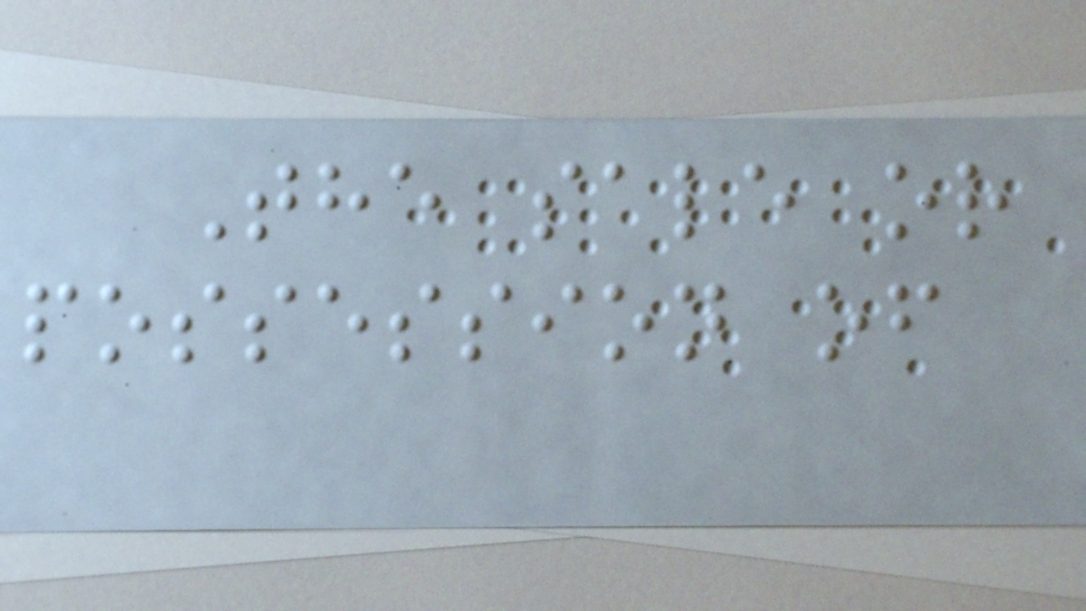The sale or
possession of
